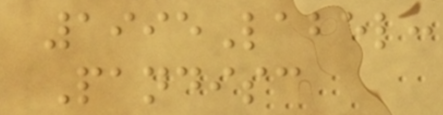1995Label:
Pandisc
